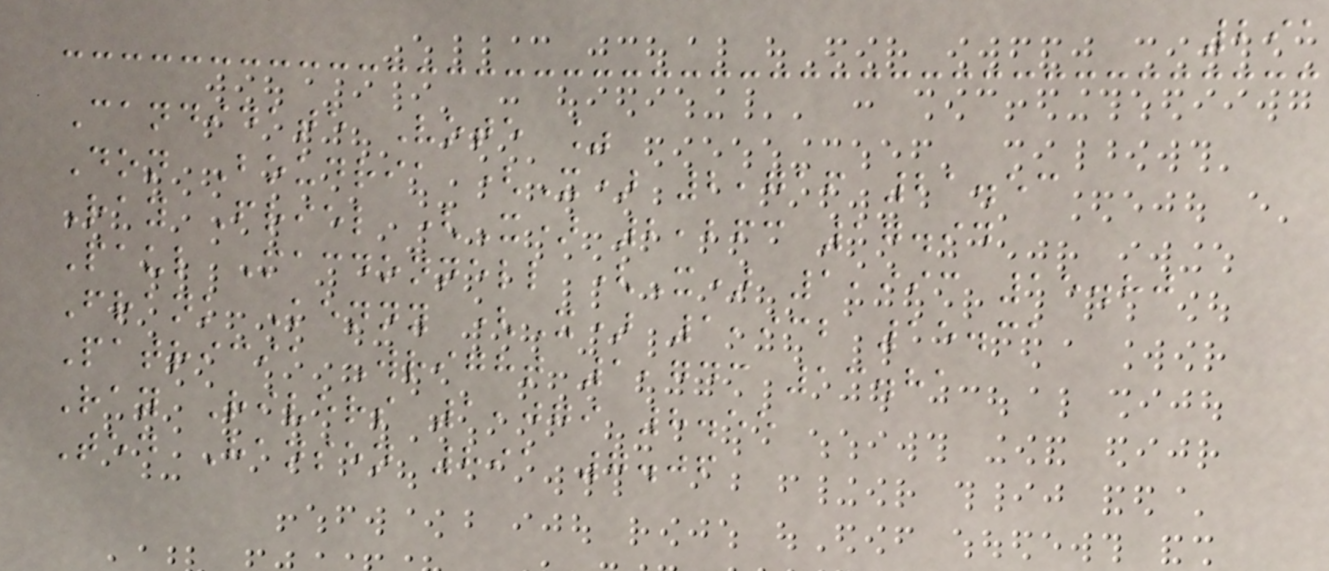291
Candidate Vote %
Don Boudria (X) 2,716 21.53
Ray Friel (X) 2,263 17.94
Paul Macdonnell (X) 1,993 15.80
Frank Kenny (X) 1,932 15.31
Patricia Wright 1,743 13.81
Ray Rivers 1,079 8.55
Ted Hansen 891 7.06
